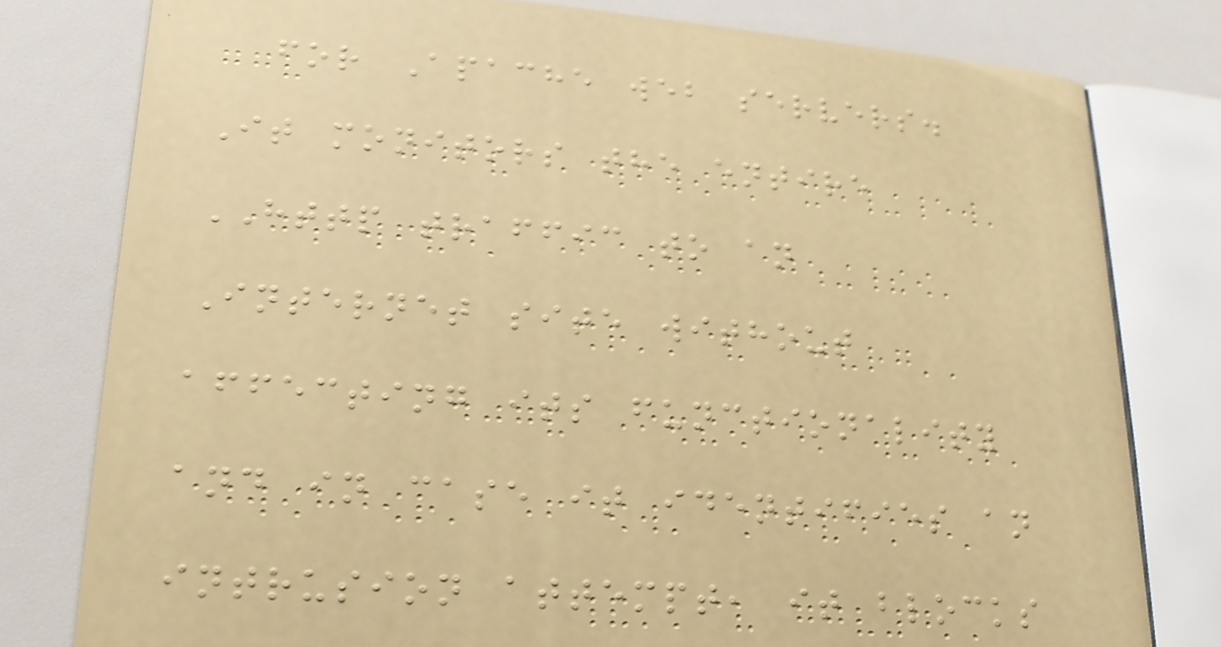for Apache web servers.
It monitors the entire
HTTP traffic to an
Internet site without
affecting its functionality
and in case it identifies an
intrusion attempt, it blocks
